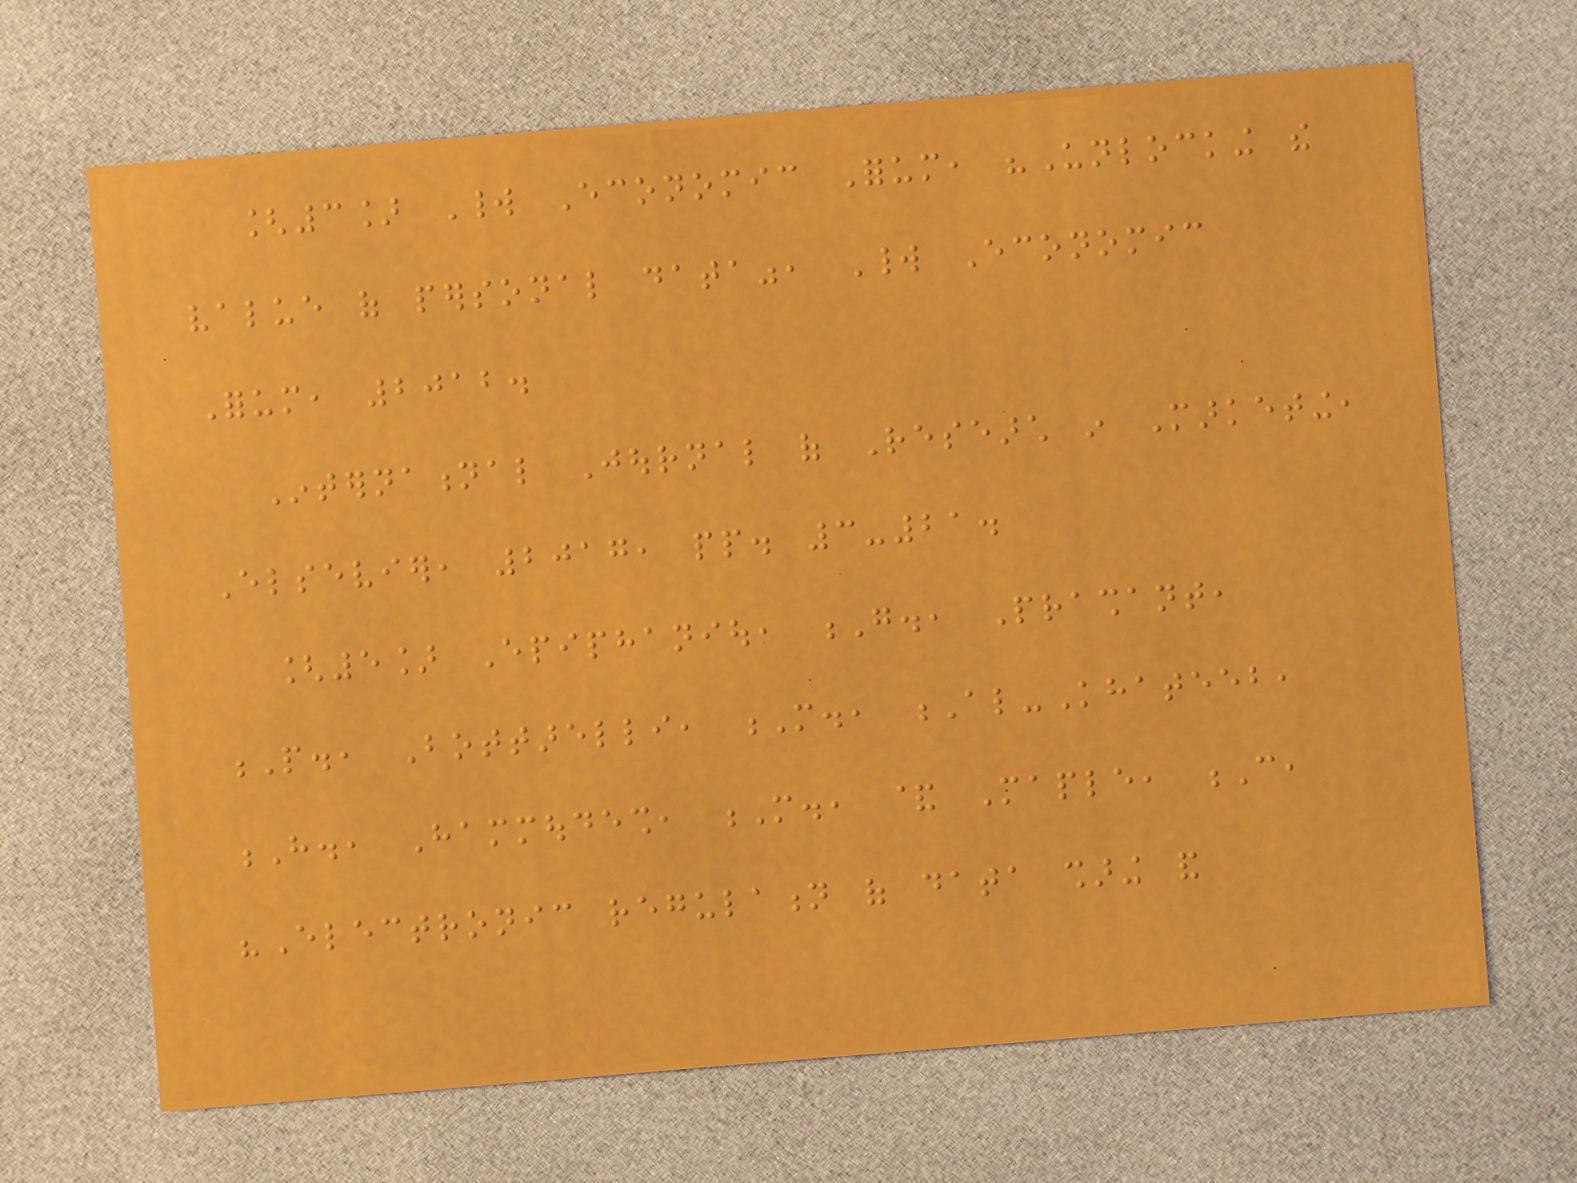[3] World Economic Forum, "Unlocking the
value of personal data", World Economic
Forum, 2012.
International Journal of Research in Marketing,
Elsevier, 2017, pp. 3-21.
[5] Epiphaniou, G., Prashant,
P., Bottarelli, M., Al-Khateeb,
H., Hammoudesh, M., & Maple, C,
"Electronic regulation of data sharing and
